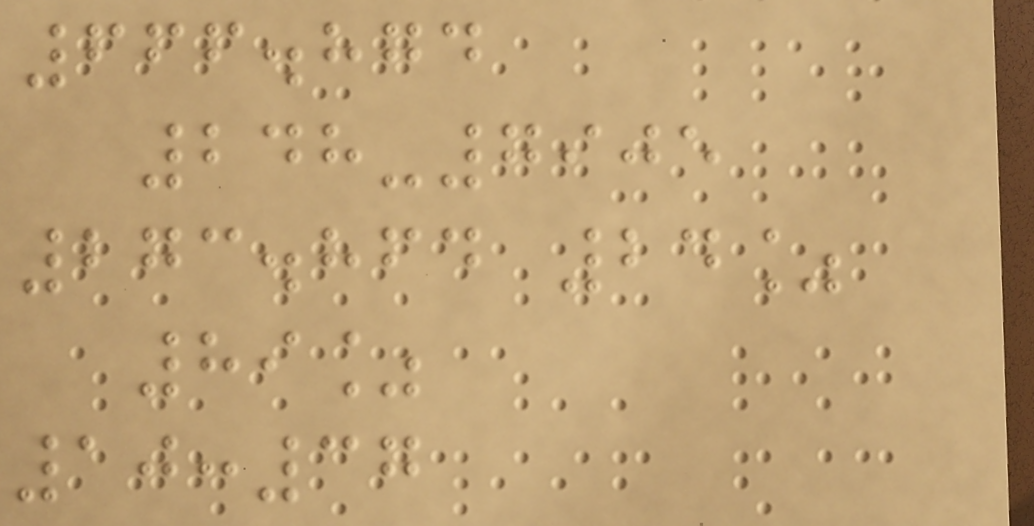666.874
248-7905
273.864 24%
89%
10:37
